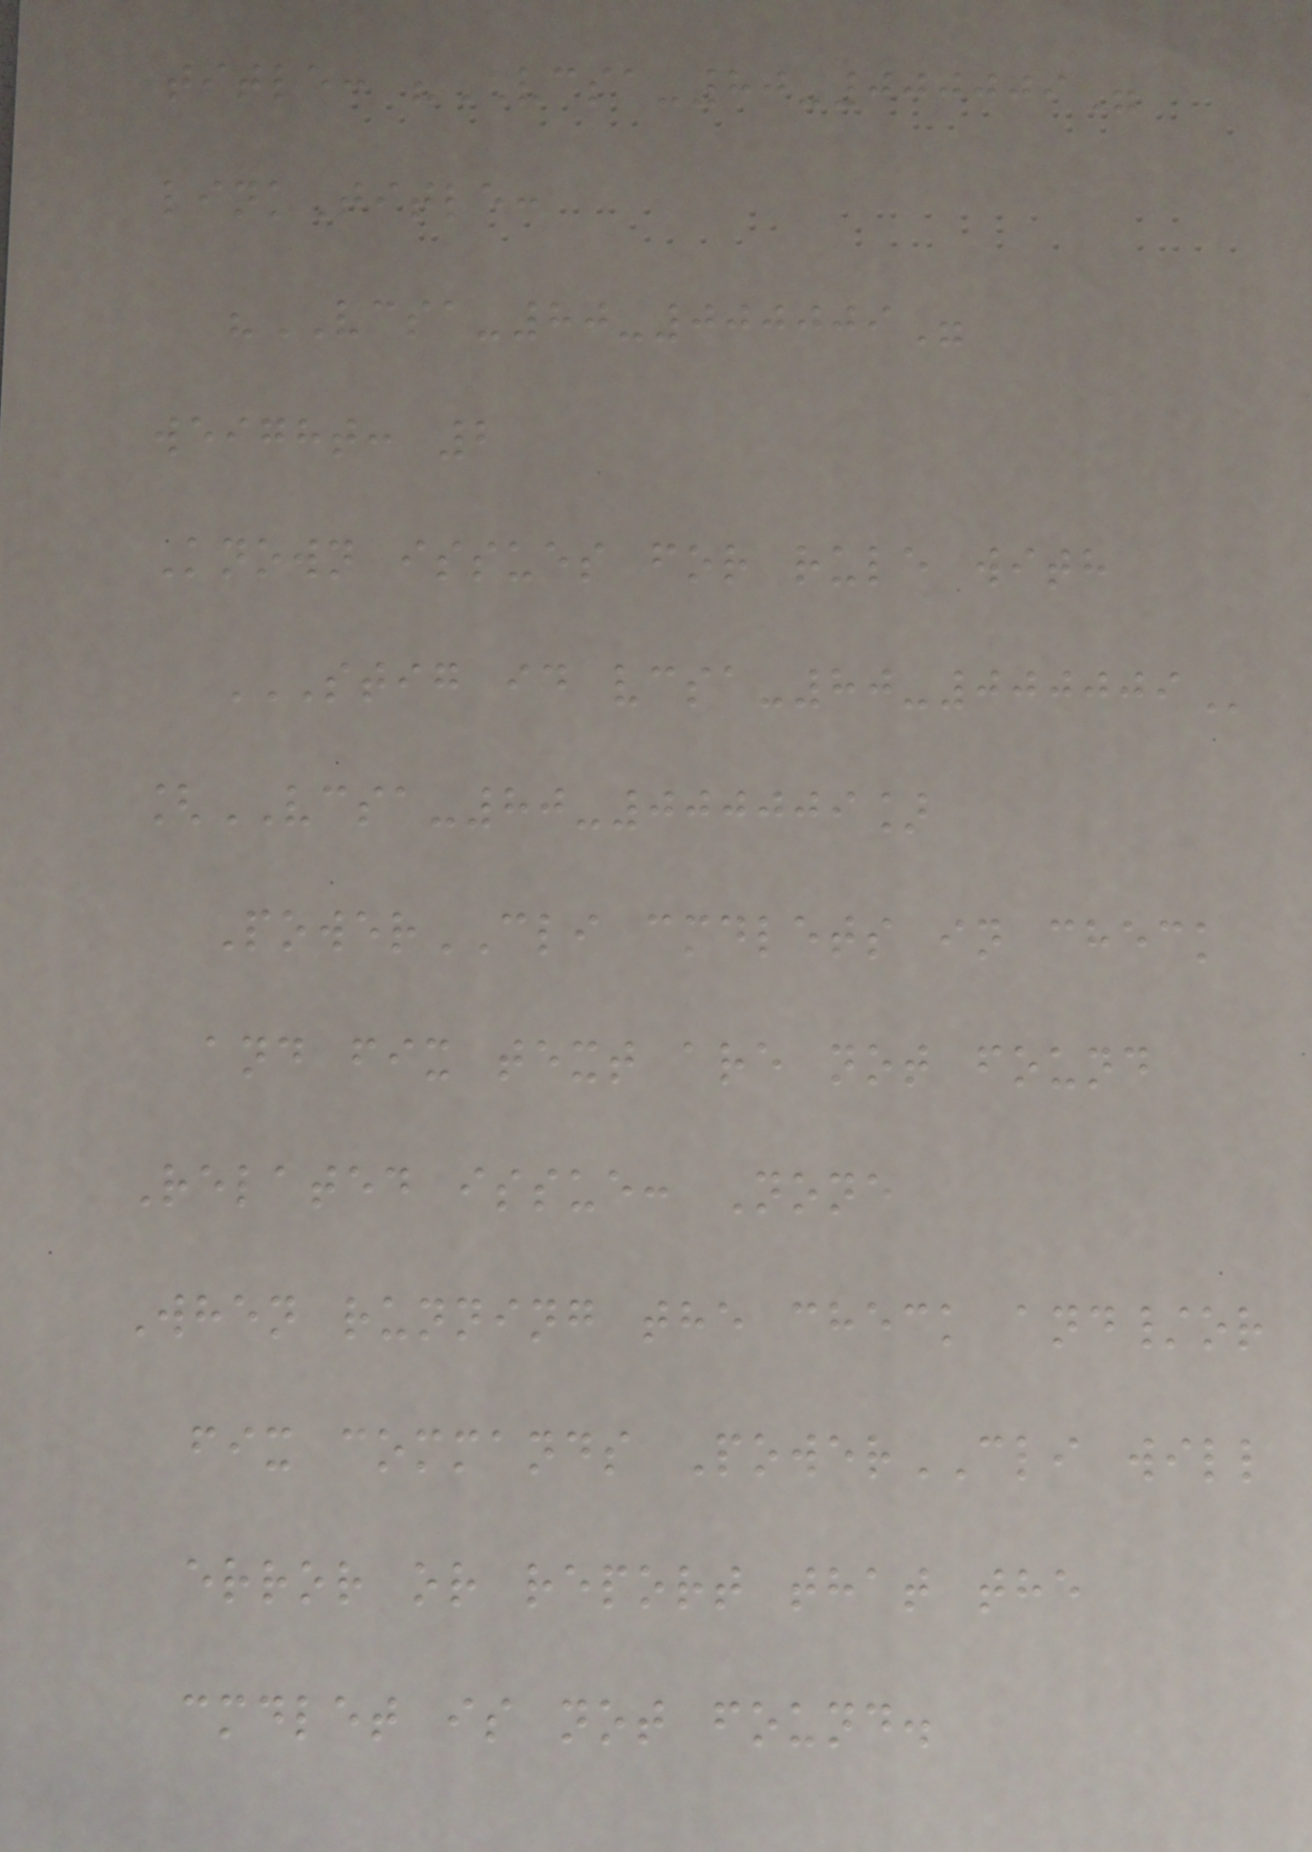title: "VCSA-80-000009"
linkTitle:
"VCSA-80-000009"
weight: 2
Known issues for rule with
STIG ID VCSA-80-000009
[VCSA-80-000009]
PowerCLI cmdlets in check
and fix text are not found
Related issue: None
When running the check and/or
fix commands PowerCLI will
error or report that the
cmdlet is not found.
